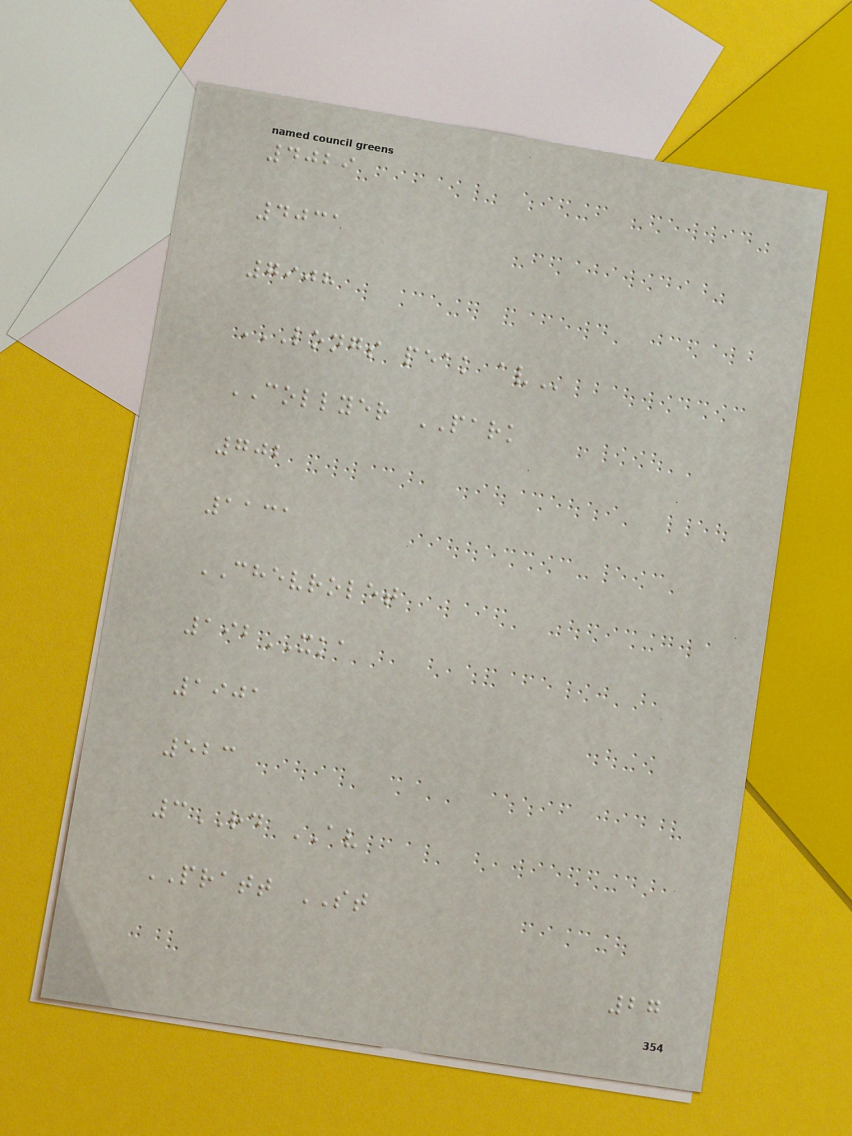4029
4031
7908
LONGS PEAK AV
COLLYER PARK
702
1131
CHEVROLET
192XKA
1901
523
3RD AV
PRATT ST
27
